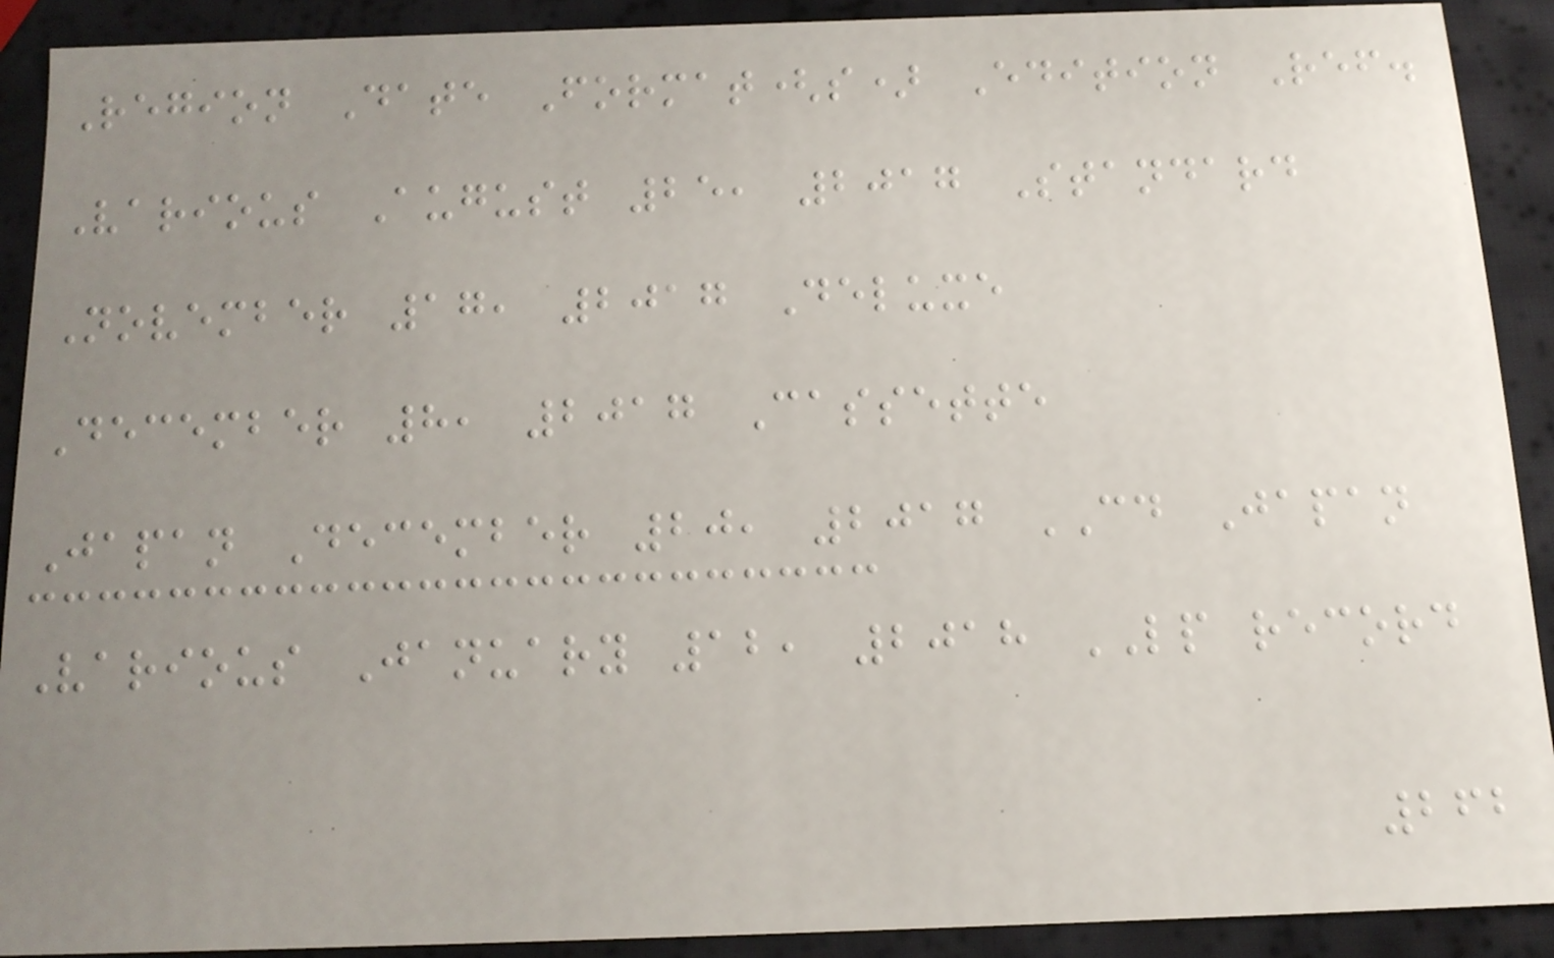Region Date Format(s) Edition Ref.
Various August 25, 2017 Standard
November 17, 2017 Deluxe
December 8, 2017 Cassette
Japan December 20, 2017 CD Japan
Various January 12, 2018 LP record
262
